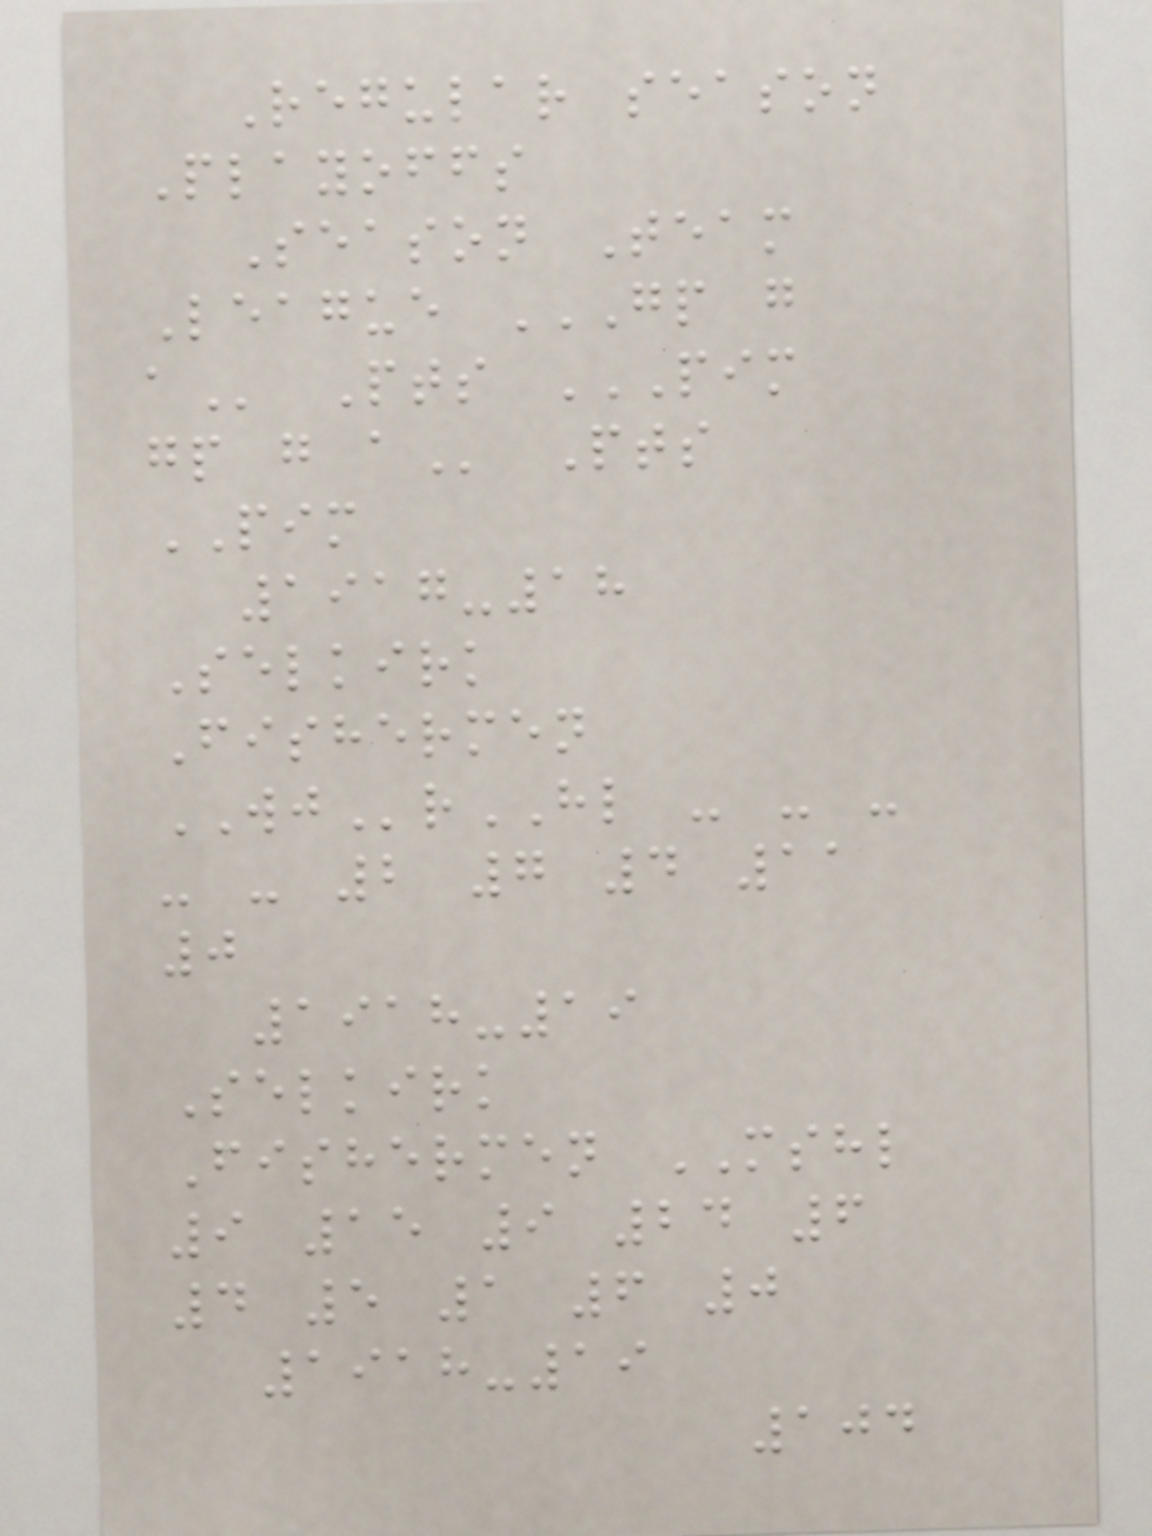Regular season
Playoffs
Season Team
League GP G
A Pts PIM
GP G A Pts
PIM
1917-18
Selkirk
Fishermen
WJrHL - - -
- - 2 7 4 11
0
1918-19
Selkirk
Fishermen MSHL
9 15 9 24 6
4 5 1 6 0
1918-19
104
